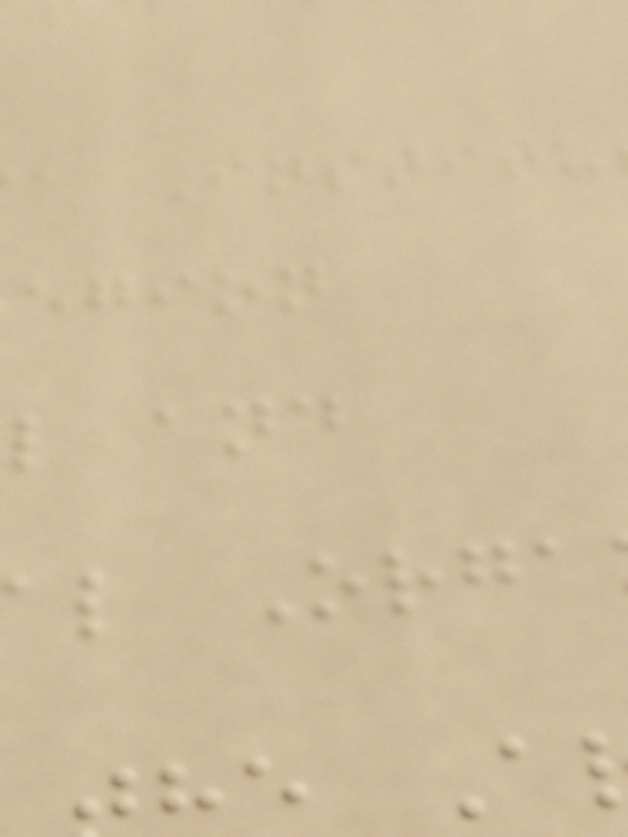a Institu
egion
l and
